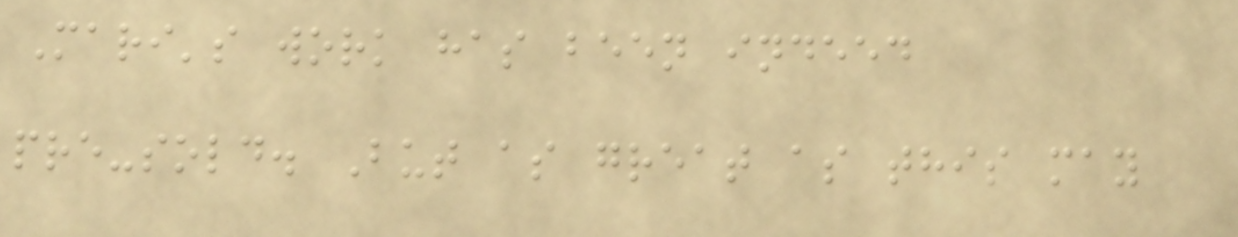Mari's work has been indeed
pre-sold. But as great as this may
